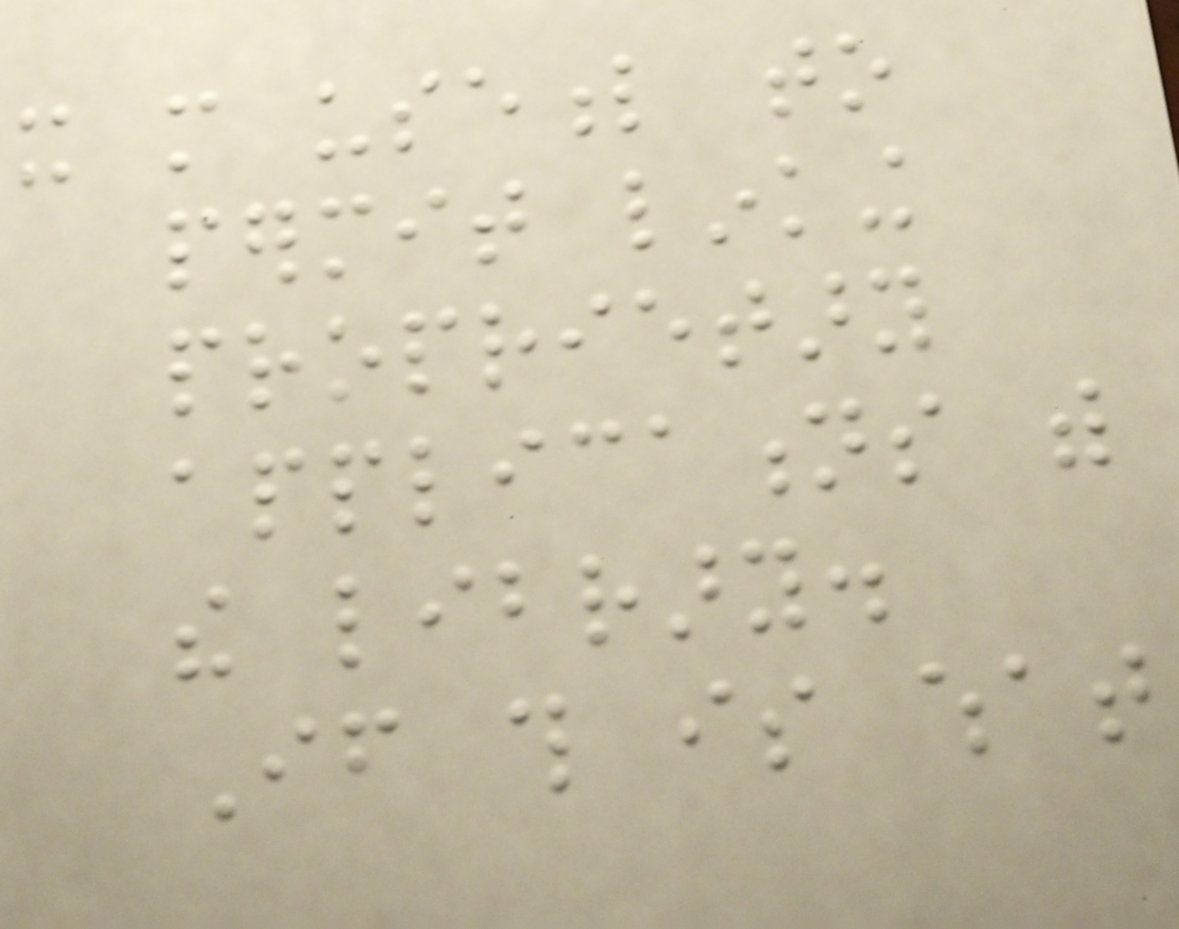it more useful to
permit linking
proprietary
applications with
the library.
If this is what
